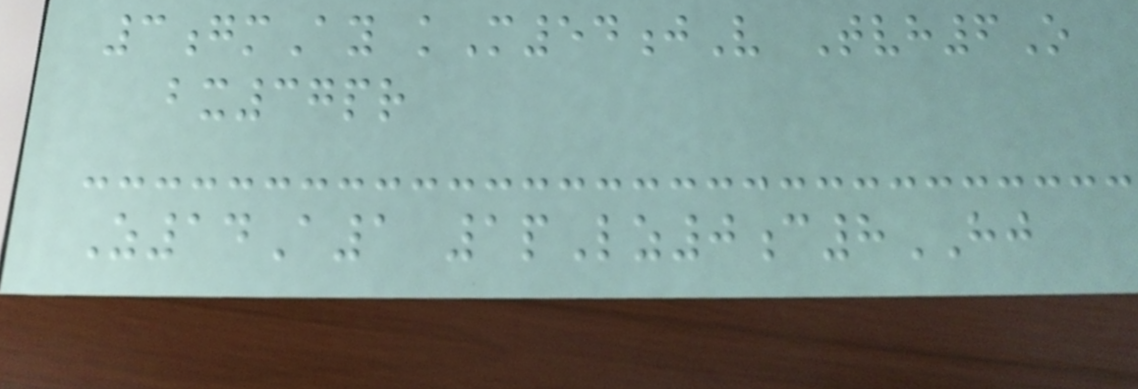3gmAy kM54jV Tvh6O
bx37pr
Z14A1 1pLz0c8HJ
